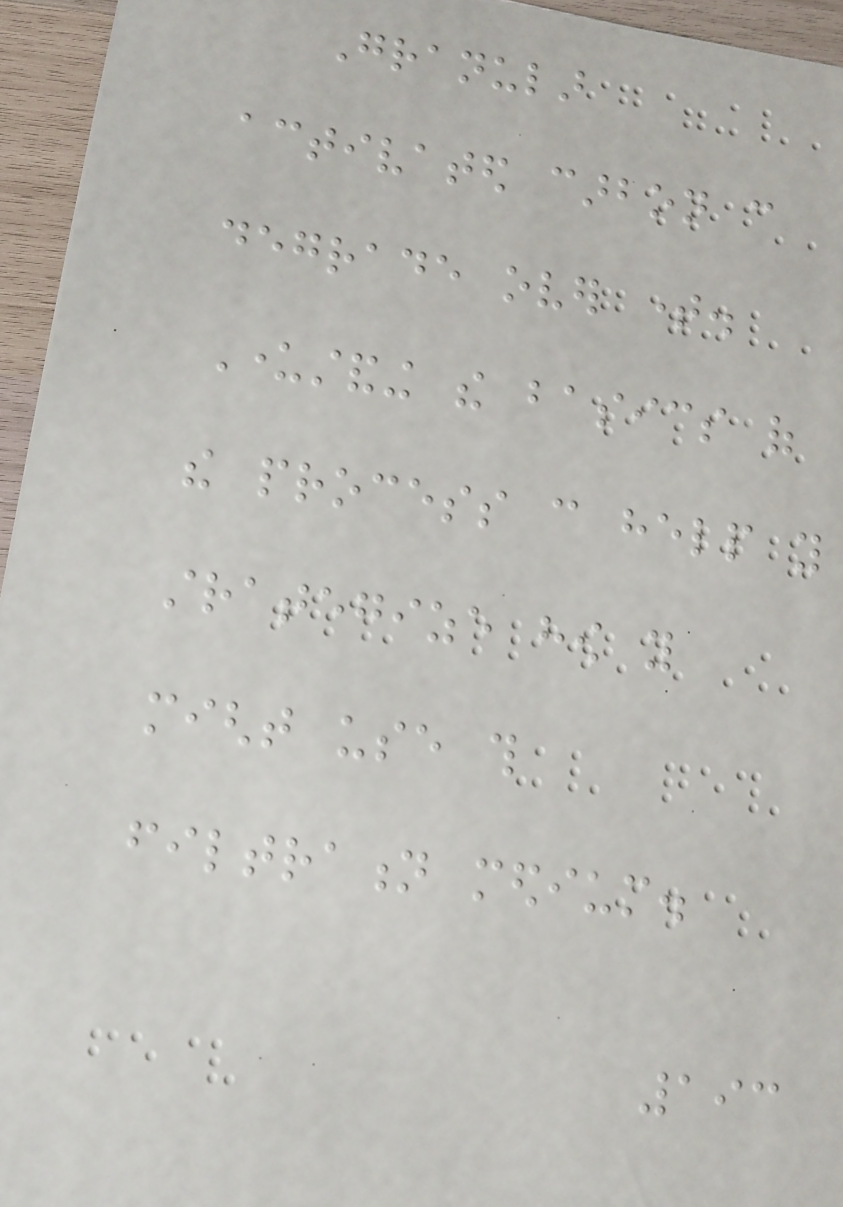Granular
activated carbon can
degrade over time.
Understanding the basics of
the process can help you
strategize how you
might use this
filtration medium.
193
